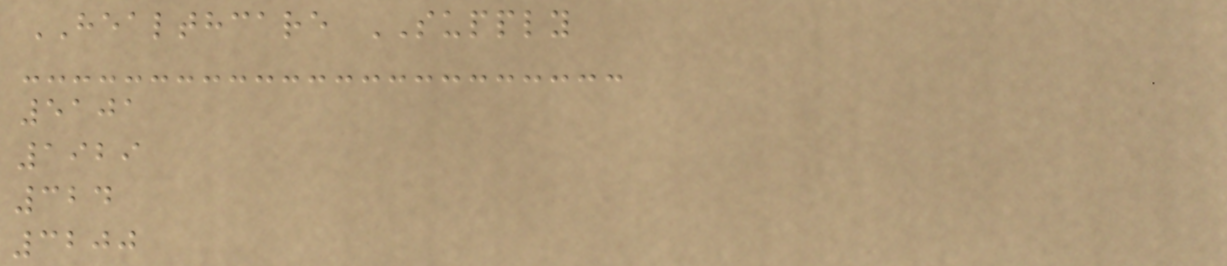HEALTHCARE SUPPLY
5101
1929
324
3200
